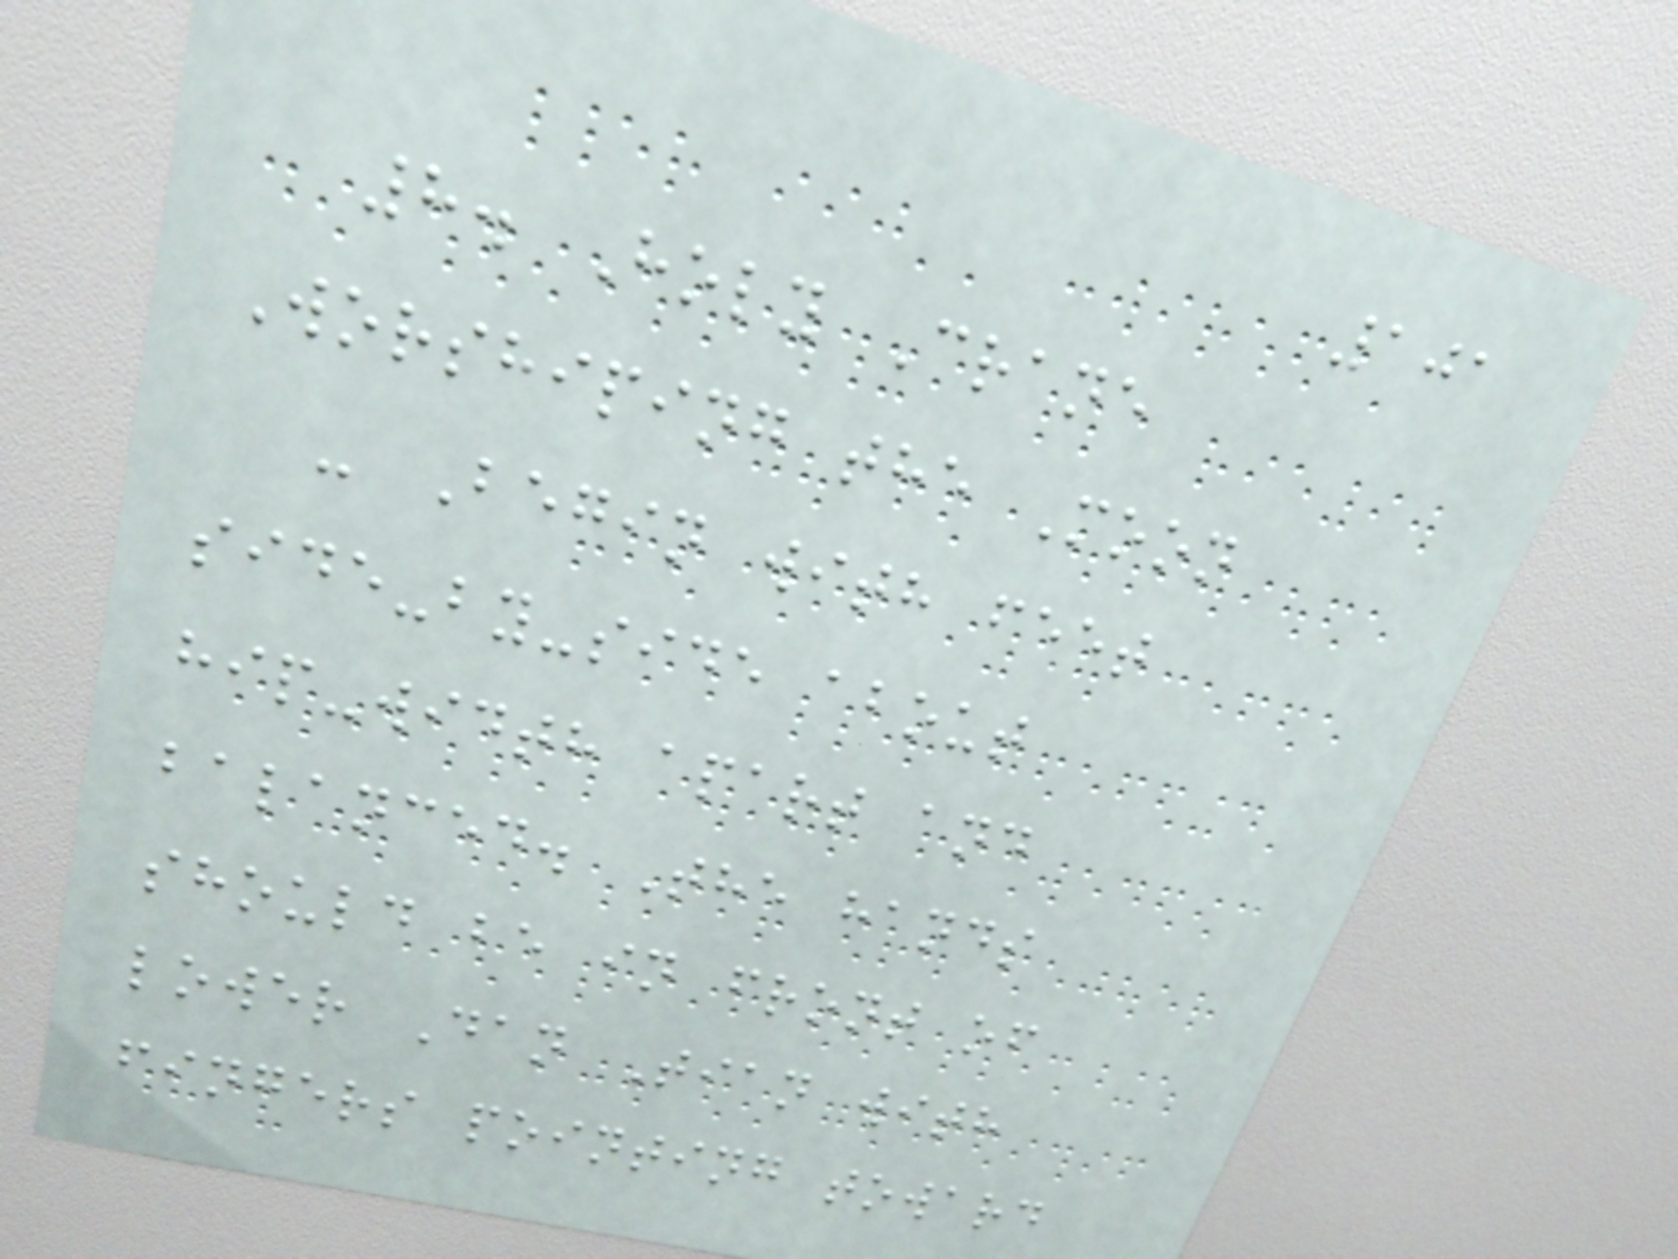101
8. Holy Crane
Worshiping the Moon
- Begin with feet
side-by-side about
hip-width apart and
balanced. The hands
should be in front of
lower Dan Tian with
fingers pointing toward
